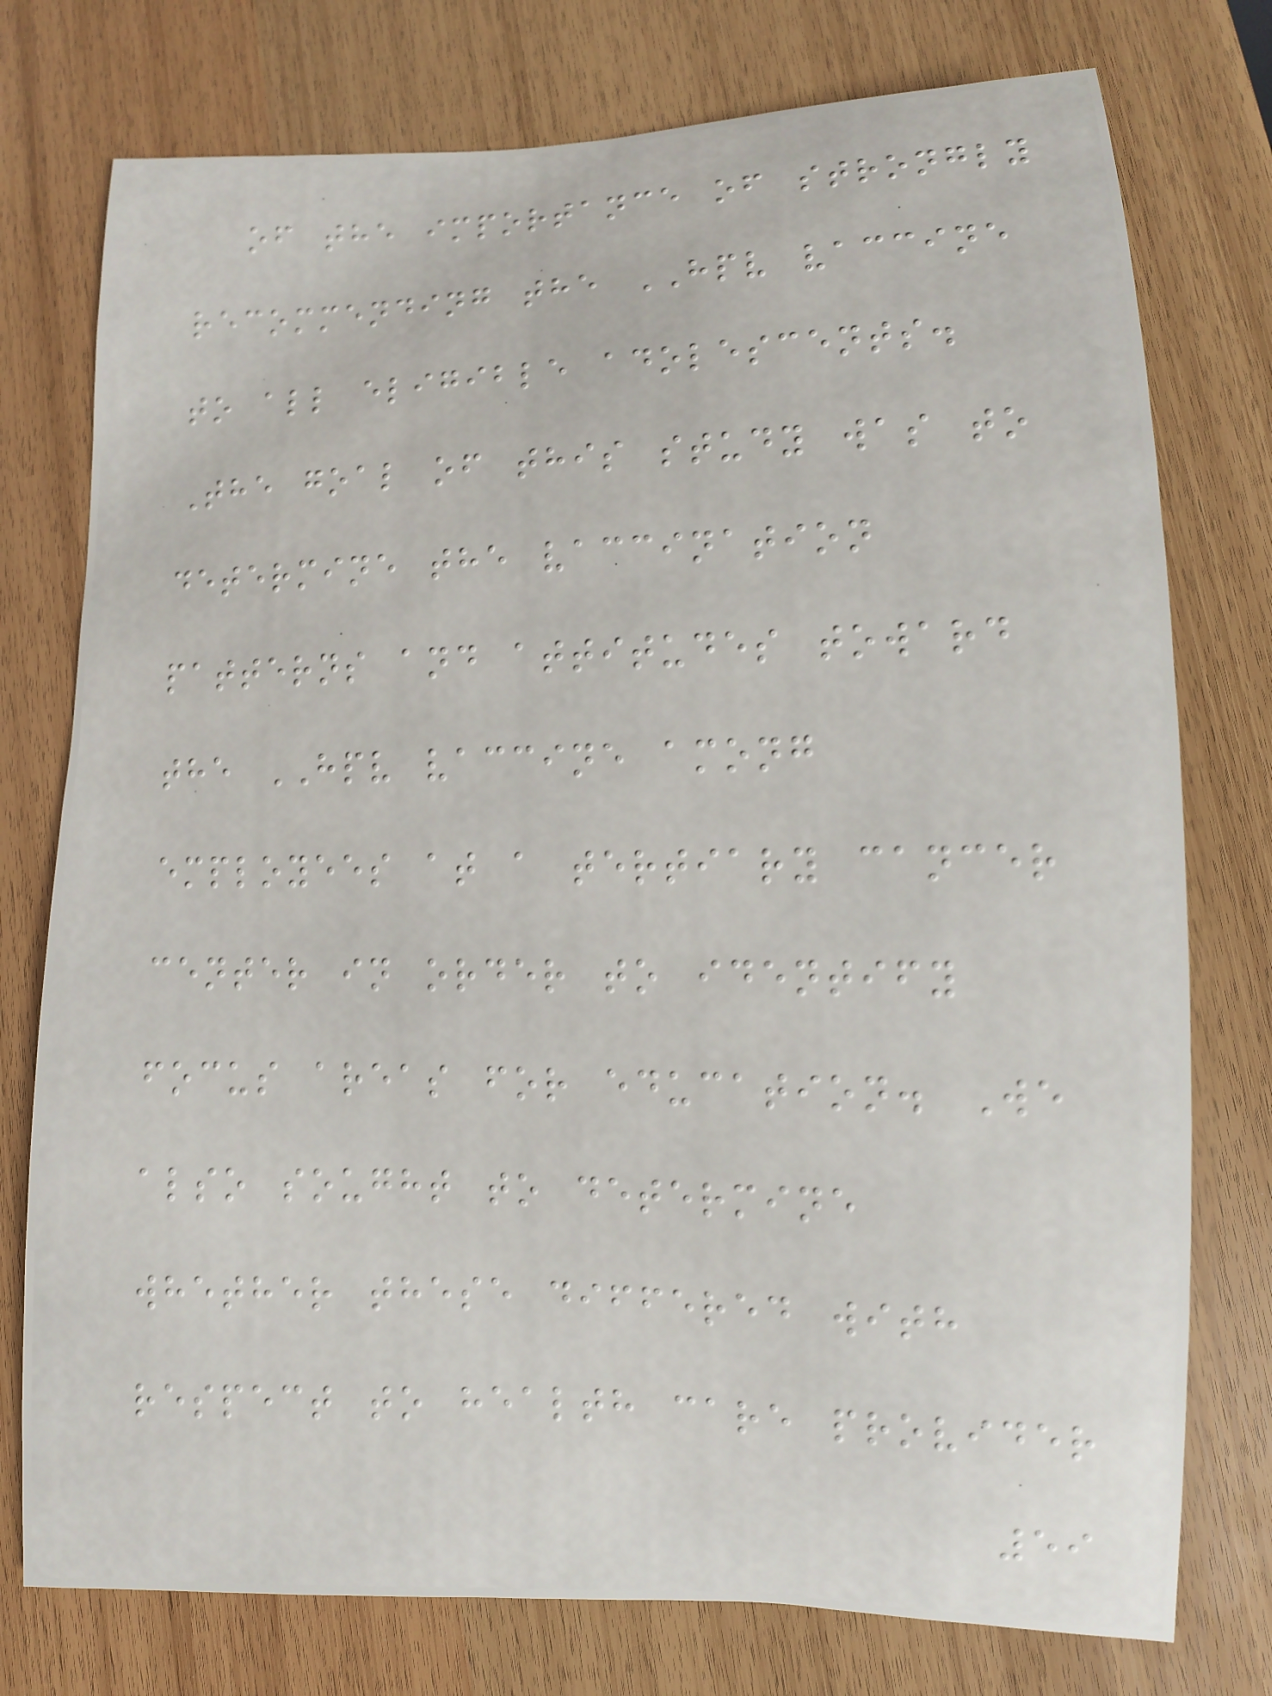of the importance of strongly
recommending the HPV vaccine
to all eligible adolescents.
The goal of this study was to
determine the vaccination
patterns and attitudes toward
the HPV vaccine among
employees at a tertiary cancer
center in order to identify
focus areas for education. We
also sought to determine
whether these differed with
respect to health care provider
59
